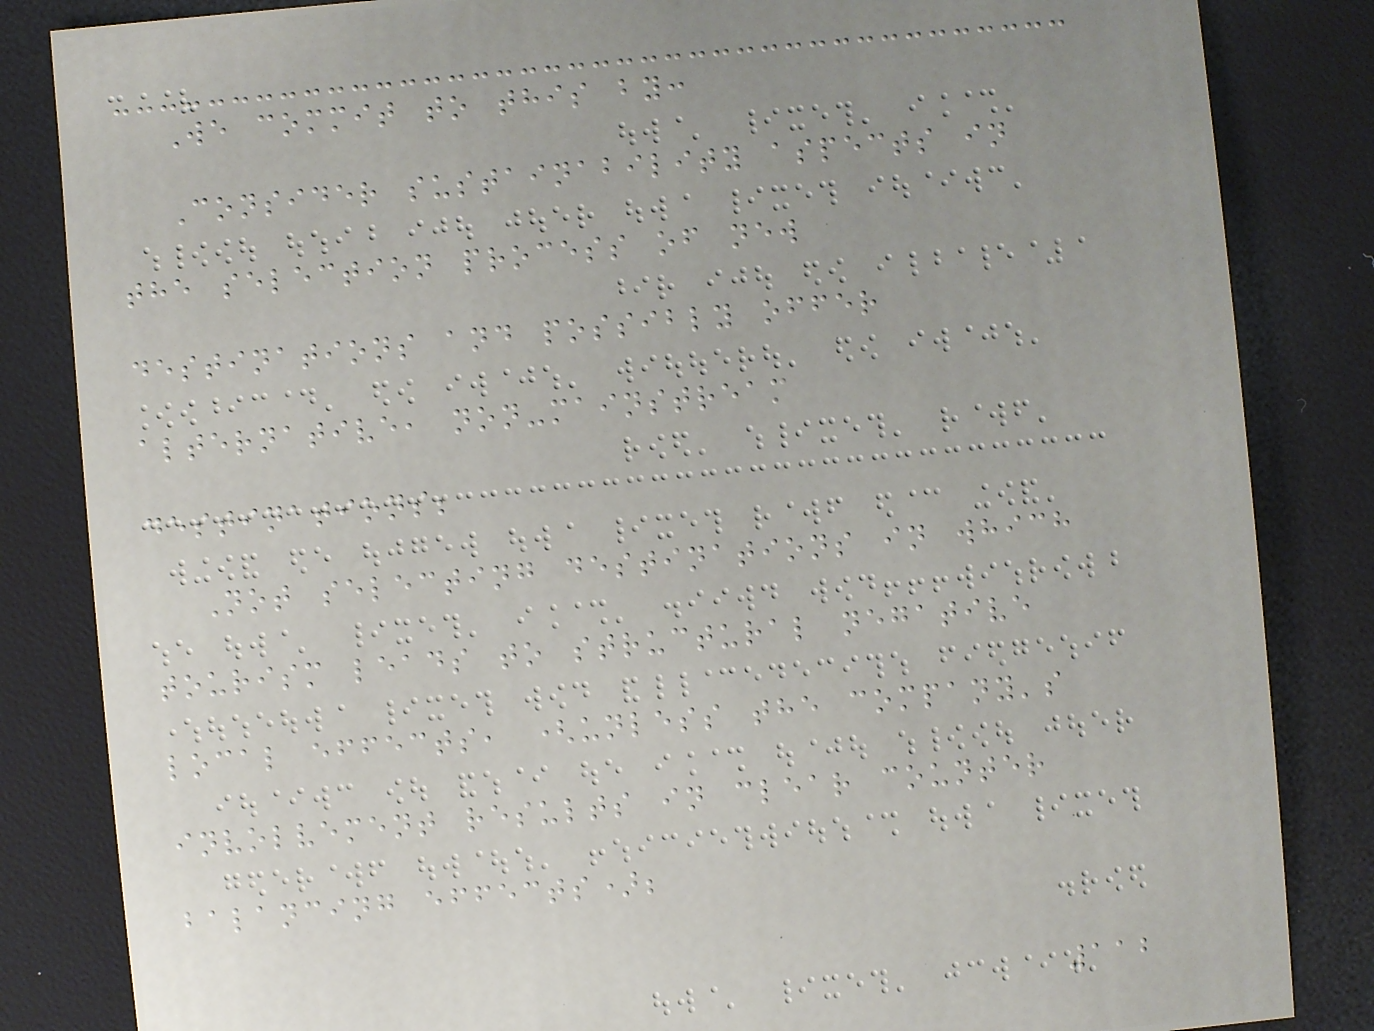We commit to this by:
Consider sustainability aspects in
the selection process of new
destinations and possibly offer
alternative, non-mainstream
destinations;
Not selecting destinations in which
tourism leads to structural negative
local effects, (unless the company's
involvement results in clear counter
balancing effects);
112
